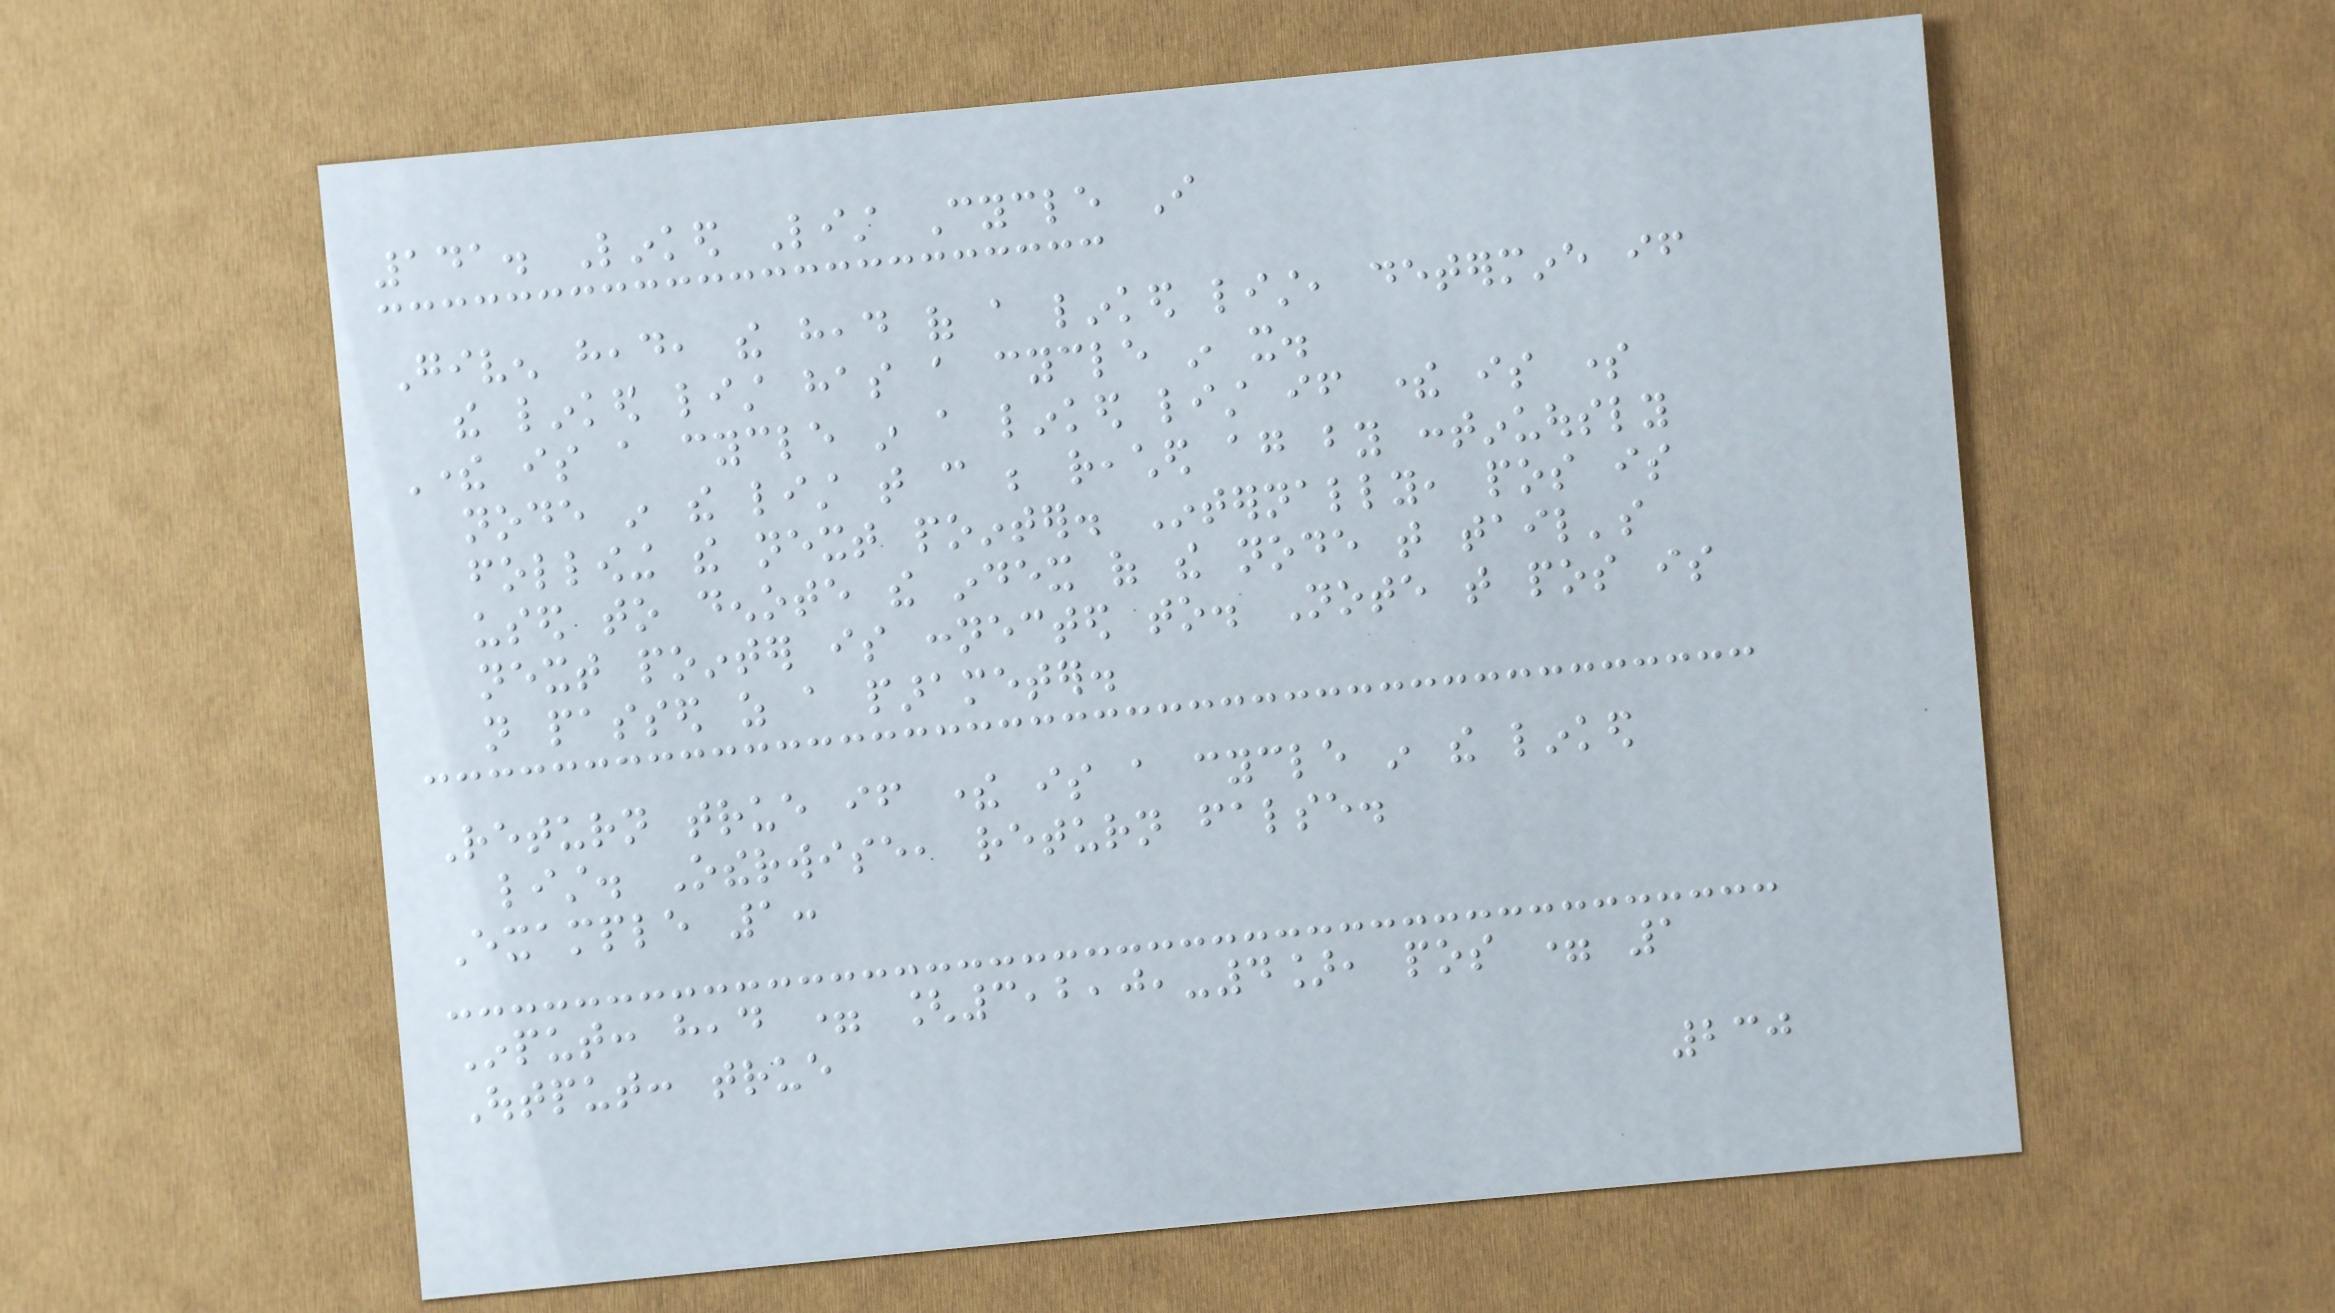141. Linked List Cycle I
Given head, the head of a linked list, determine if
the linked list has a cycle in it.
There is a cycle in a linked list if there is some
node in the list that can be reached again by continuously
following the next pointer. Internally, pos is
used to denote the index of the node that tail's
next pointer is connected to. Note that pos is
not passed as a parameter.
Return true if there is a cycle in the linked
list. Otherwise, return false.
Example 1:
Input: head = [3,2,0,-4], pos = 1
Output: true
230
